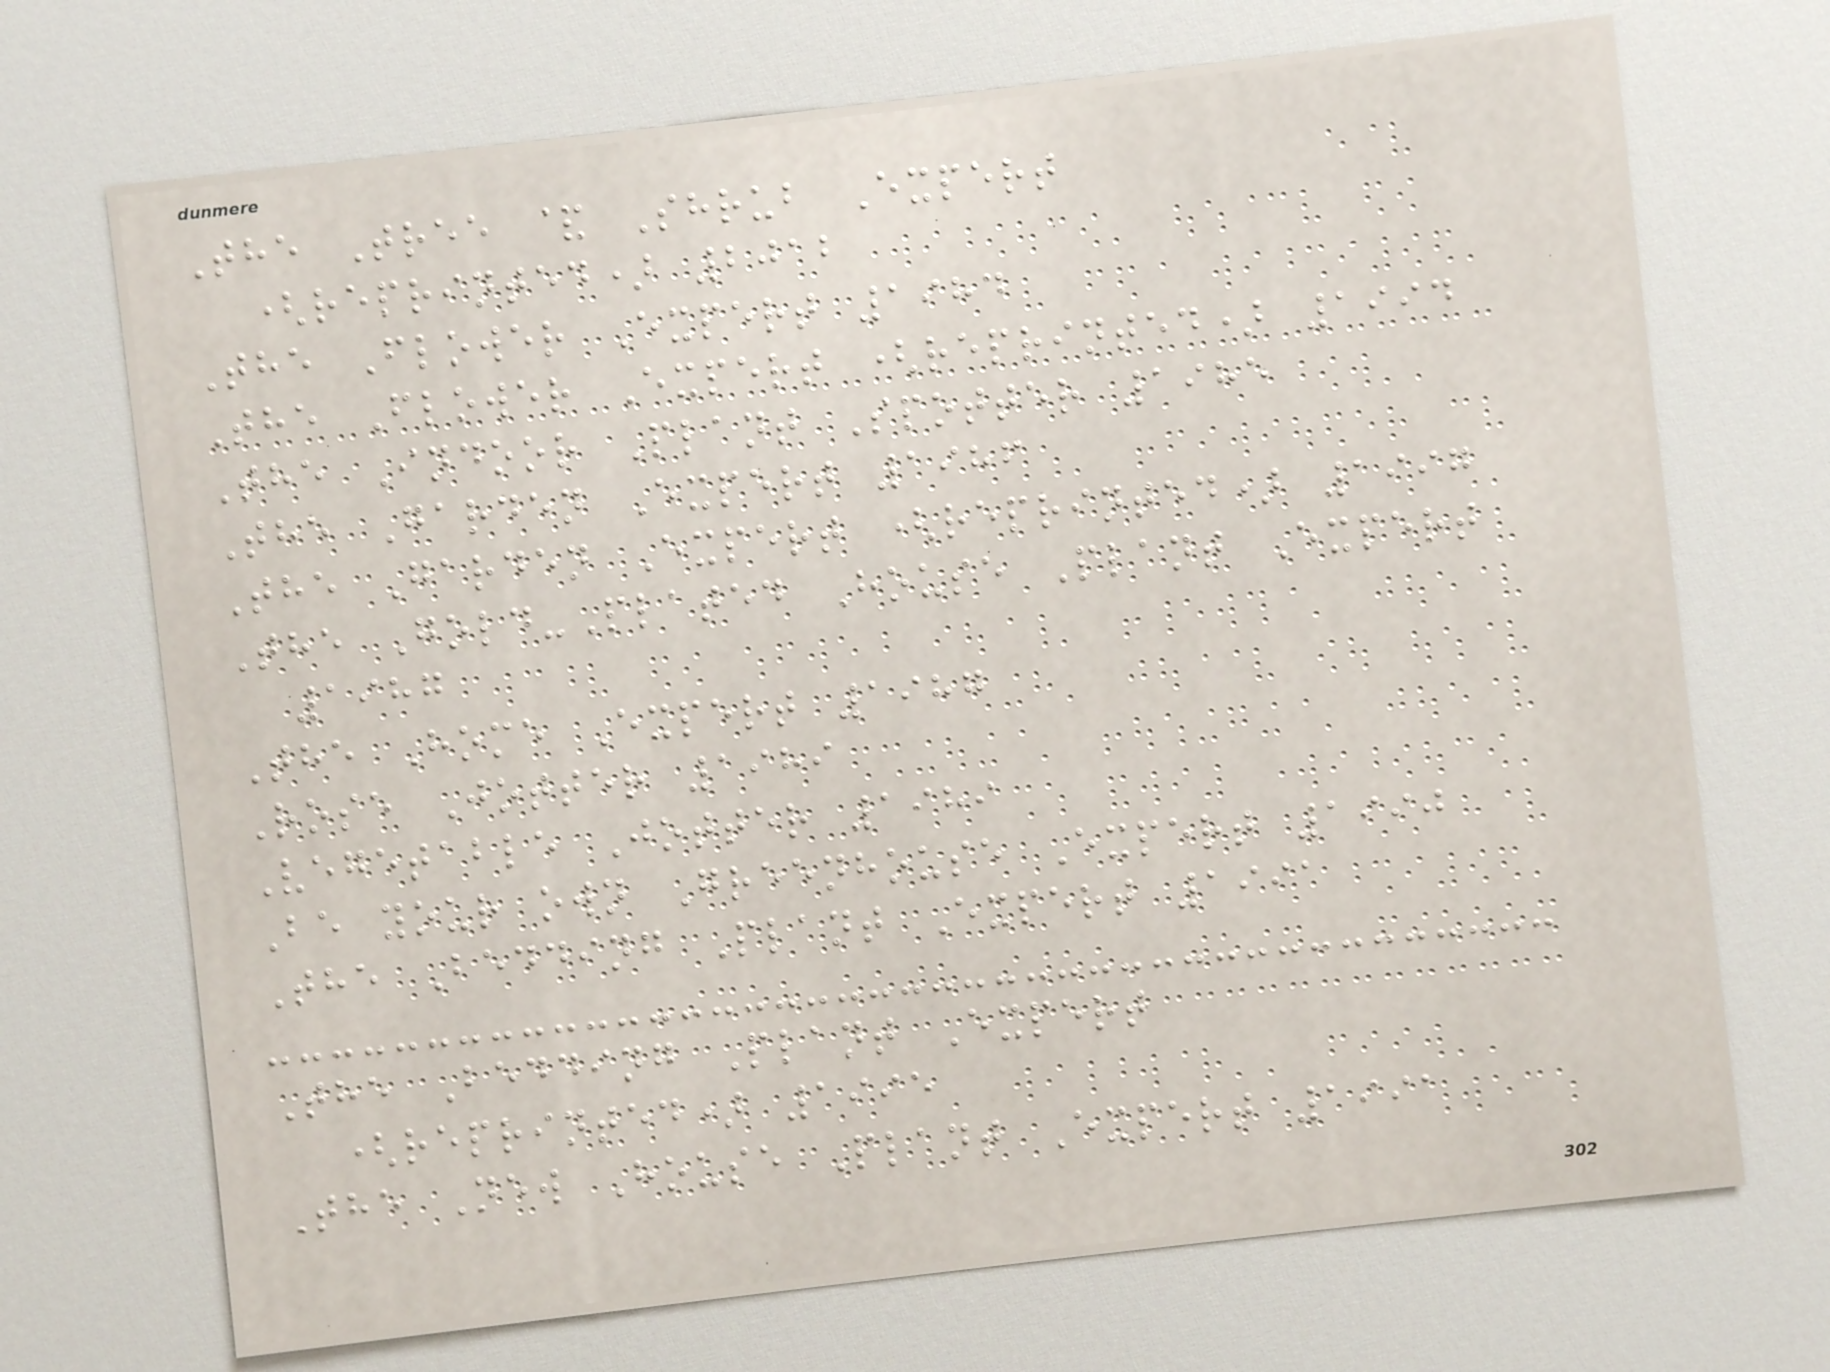The Tree & Shrub Expert
(reprinted) 2012
The Flower Expert 1984
The Flower Expert (reprinted) 1994
The Indoor Plant Spotter 1985
The Garden Expert 1986
The Garden Expert (reprinted) 1997
The Gold-Plated House Plant Expert
1987
The Home Expert 1987
Rose Jotter 1989
Vegetable Jotter 1989
Be your own Greenhouse Expert 1990
The Bedding Plant Expert 1991
The Bedding Plant Expert
(reprinted) 1995
The New House Plant Expert 1991
